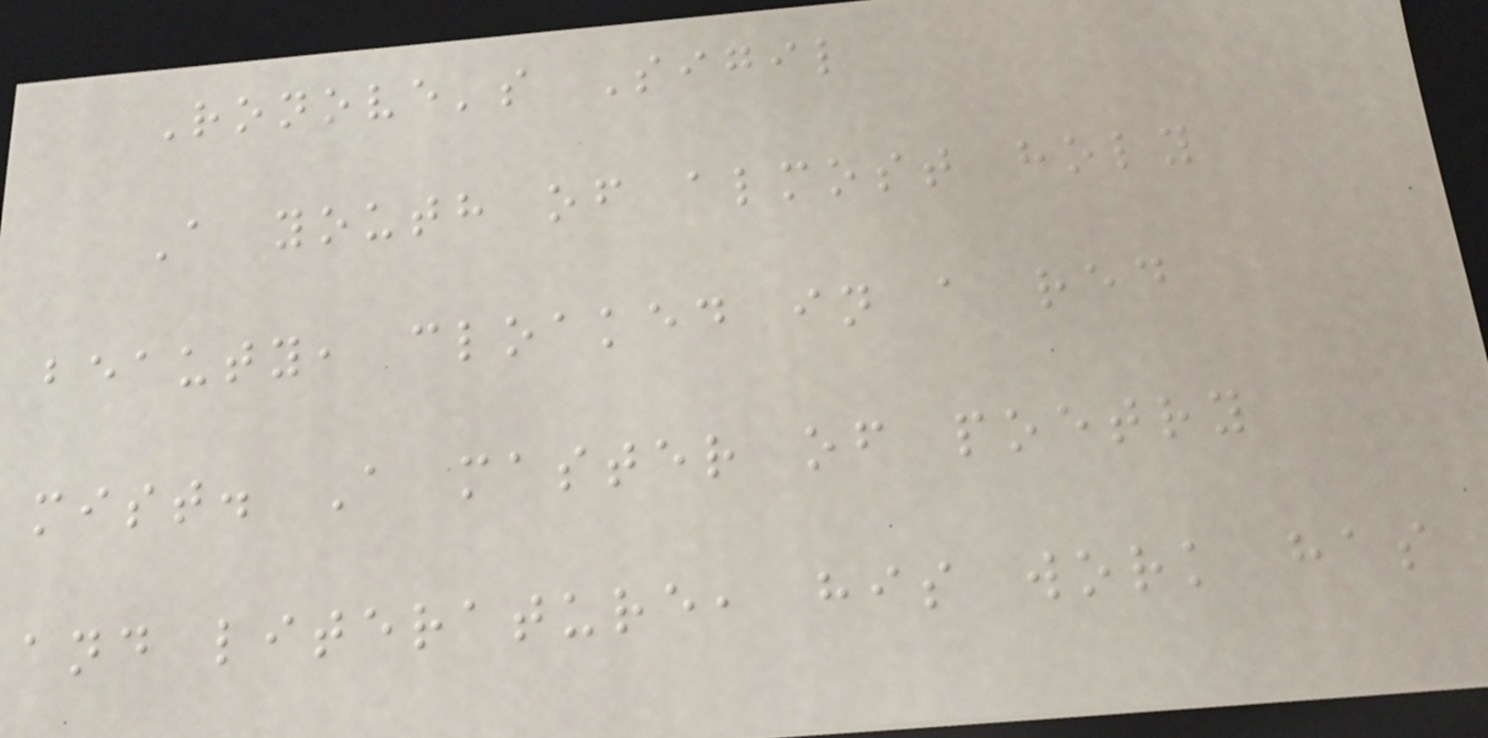Ronove's Sigil
A youth of almost holy
beauty, cloaked in a red
mist. A master of poetry
and literature, his work has
